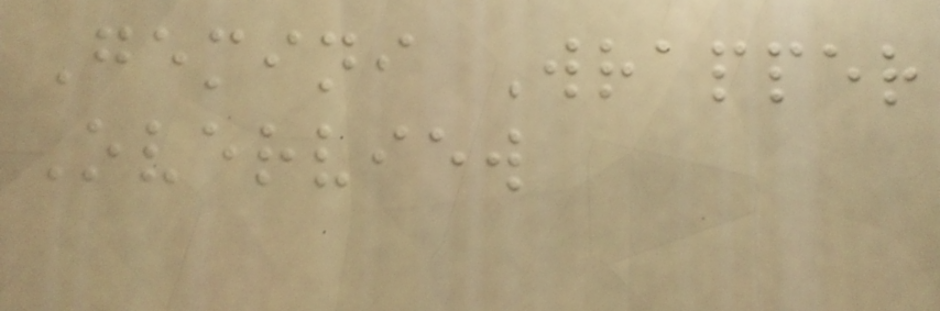Gemini Wrapper
Overview
